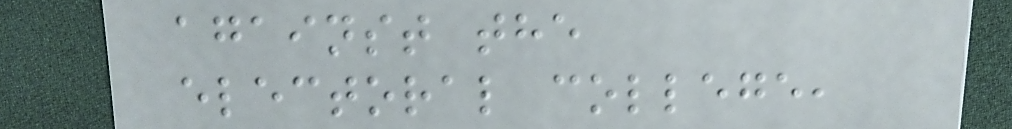against the
electoral college,
